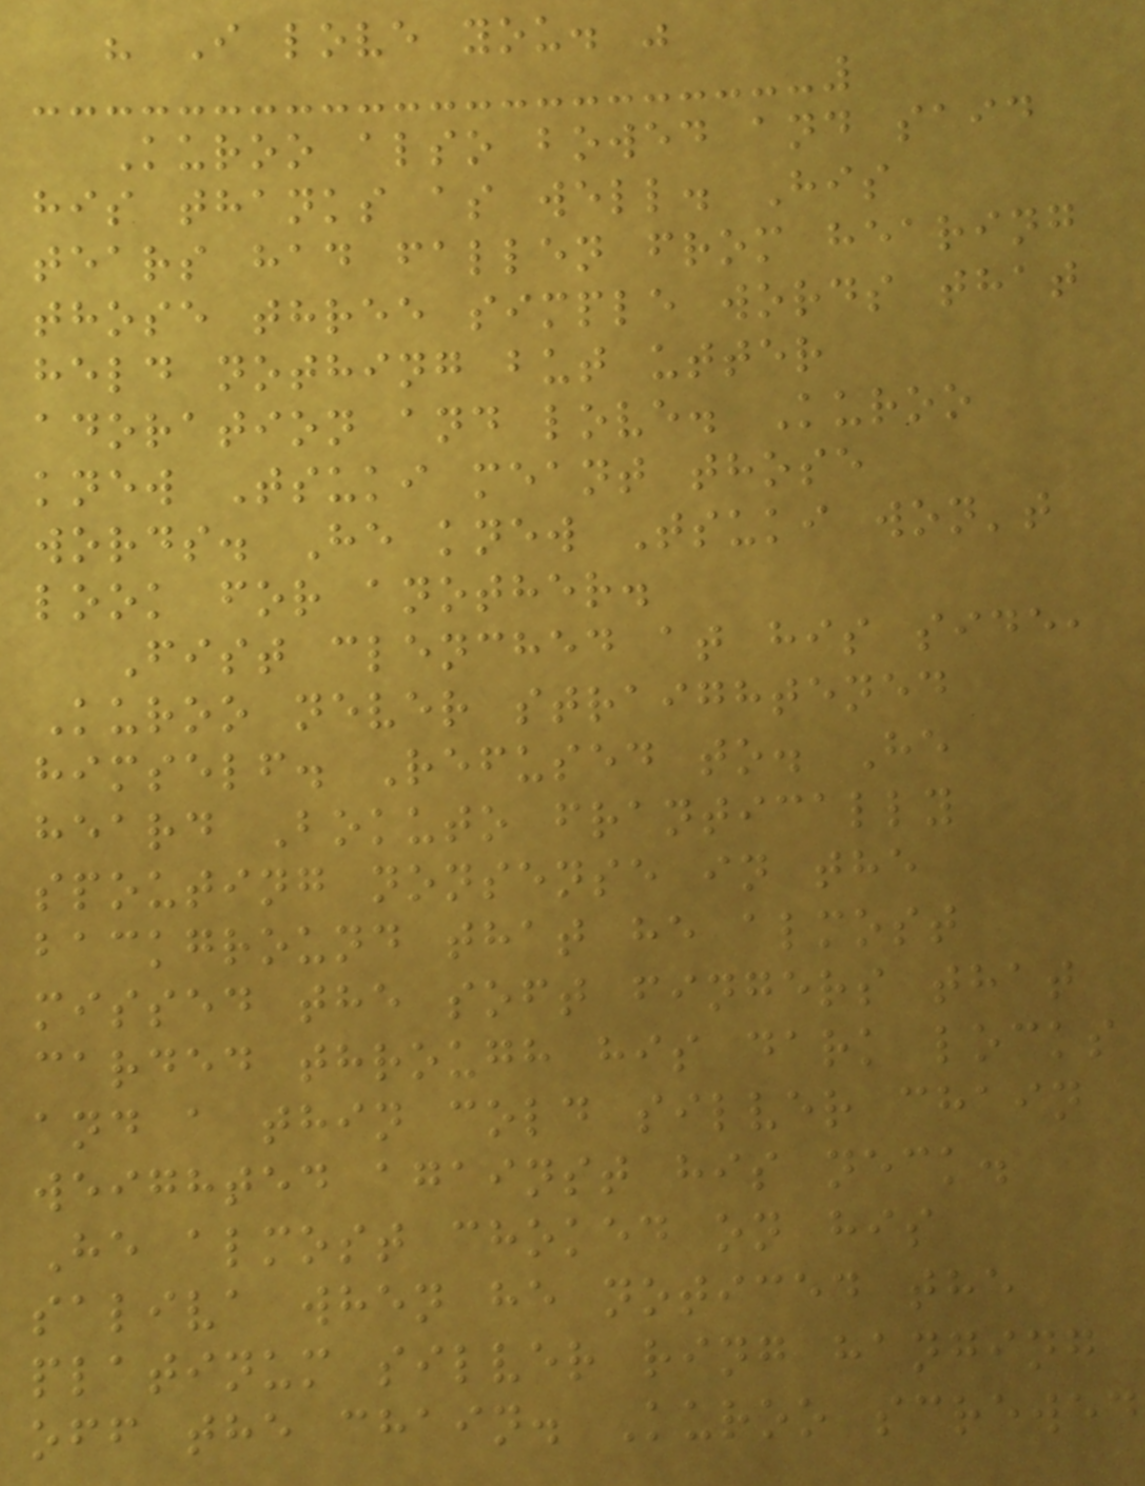" I love you. "
Kuroo also bowed and said
his thanks as well. His
tears had fallen from hearing
those three simple words that
held nothing but utter
adoration and love. Kuroo
knew Tsuki meant those
words. He knew Tsuki won't
look for another.
Fist clenched at his side,
Kuroo never straightened
himself. Refused to. He
heard Bokuto frantically
spouting nonsense in the
background that he almost
missed the soft fingers that
carded through his dark locks
and a thin cold silver chain
weighted against his neck.
He almost choked on his
saliva when he noticed the
platinum silver ring hanging
off the chain. Kuroo screwed
